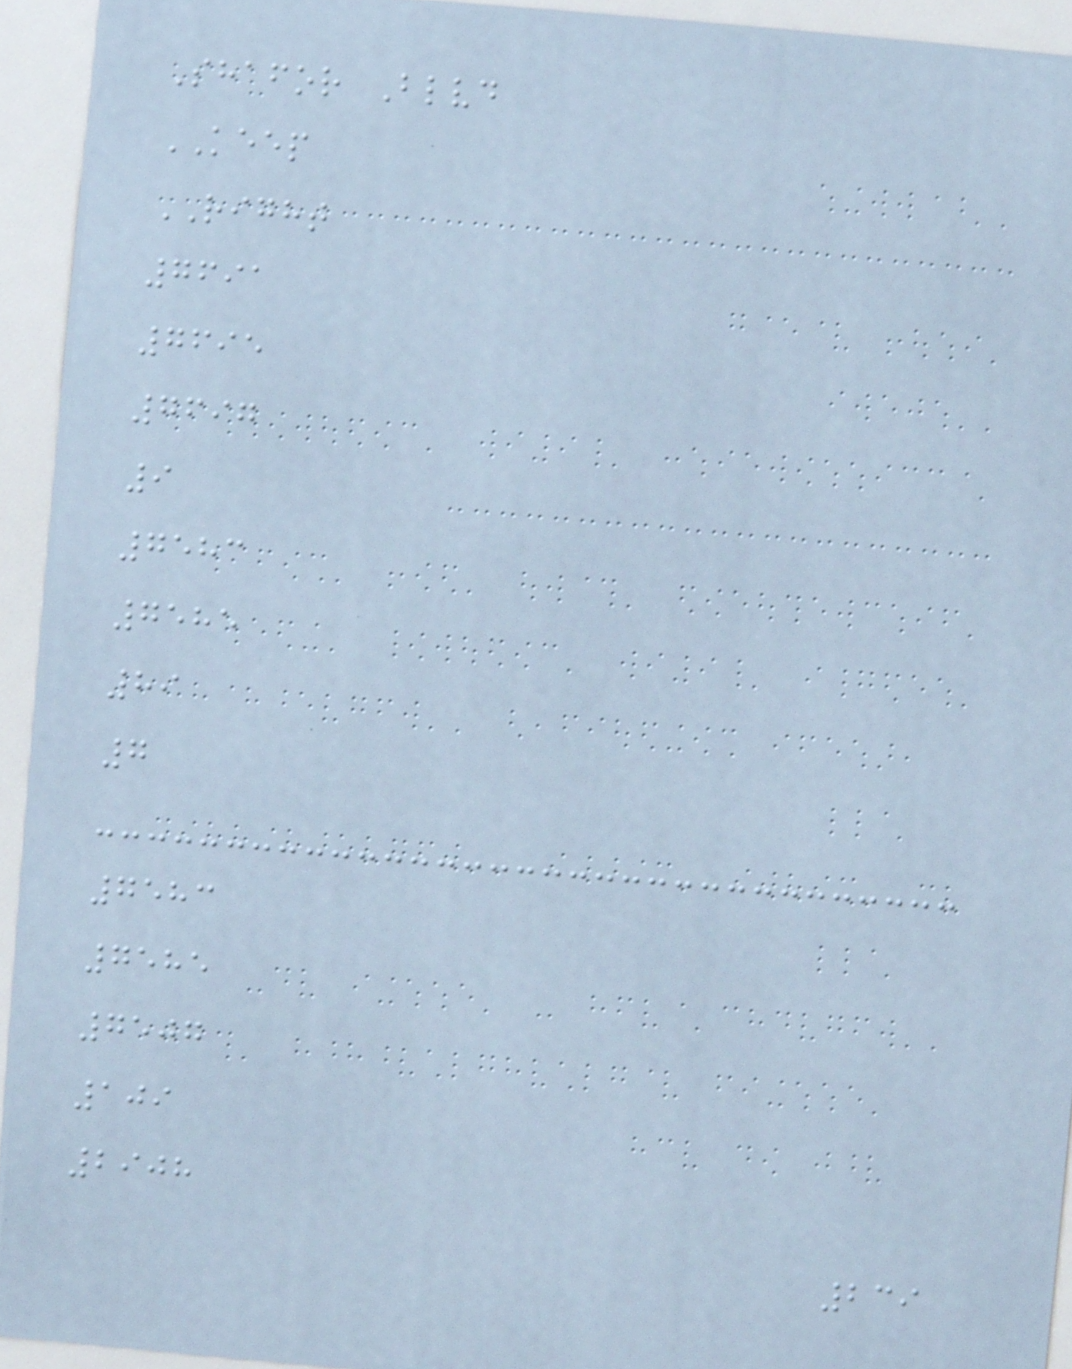Shafor Blvd
KEEP
RIGHT
7691
7695
7697
9
7583
7585
89
7
7583
7585
7507
109
2908
239
